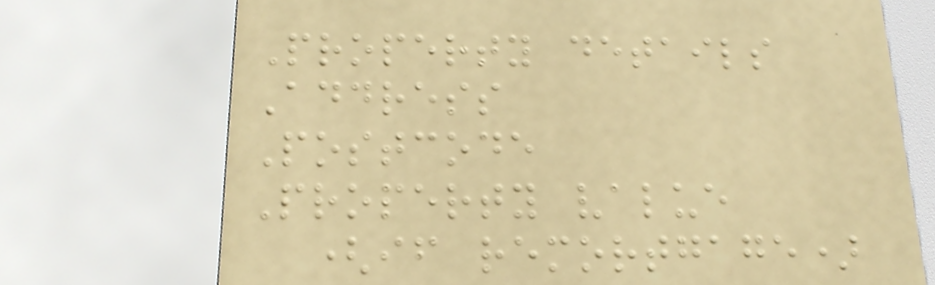Property details
Address
Postcode
Property value
(if remortgage)
